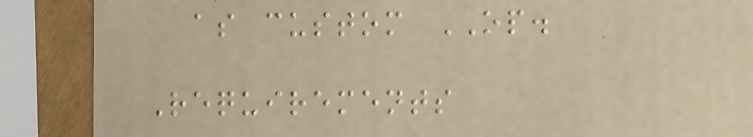as custom OP.
Requirements
